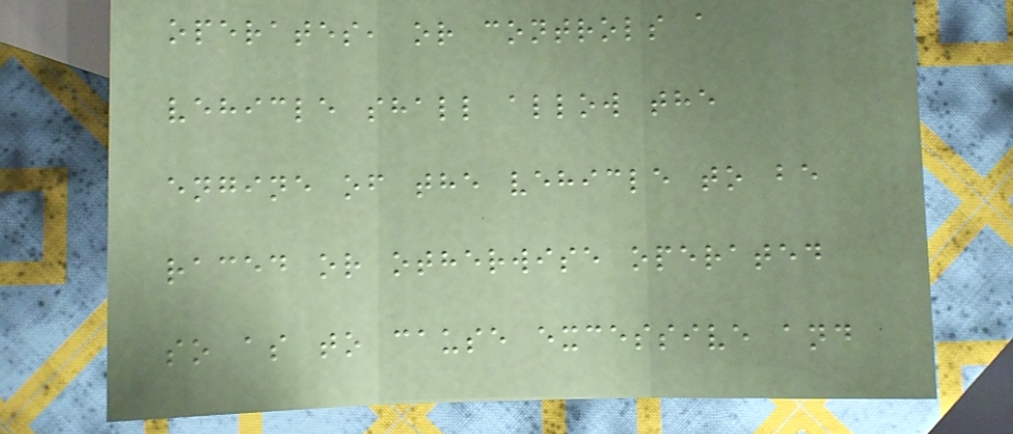operates, or controls a
vehicle shall allow the
engine of the vehicle to be
raced or otherwise operated
so as to cause excessive and
